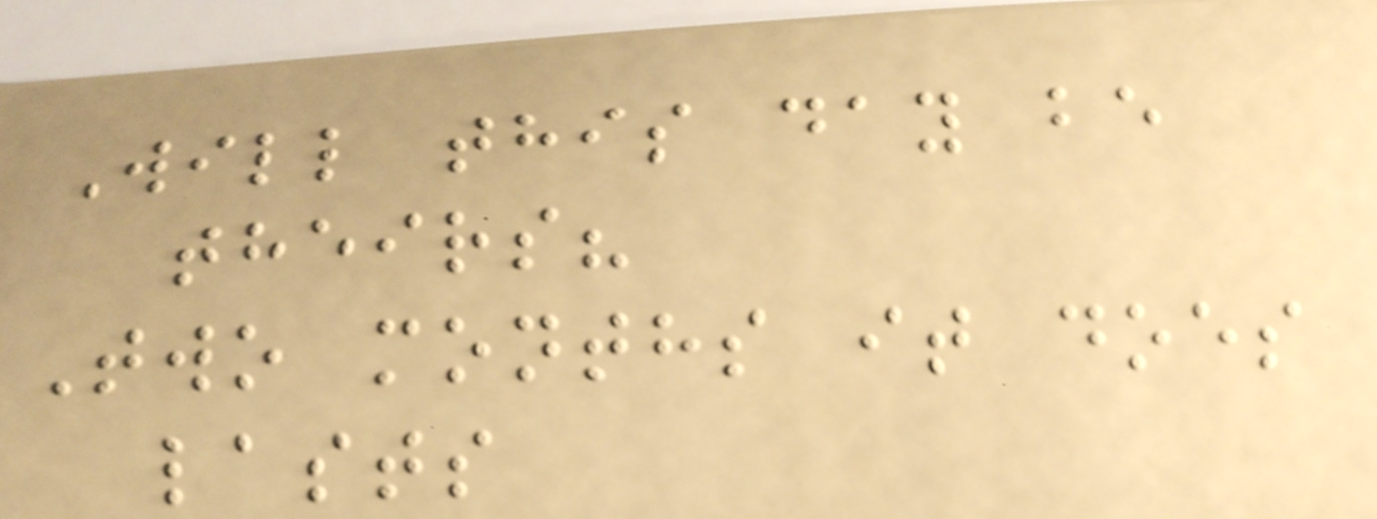Will this day be
theirs?
Two months it does
lasts
